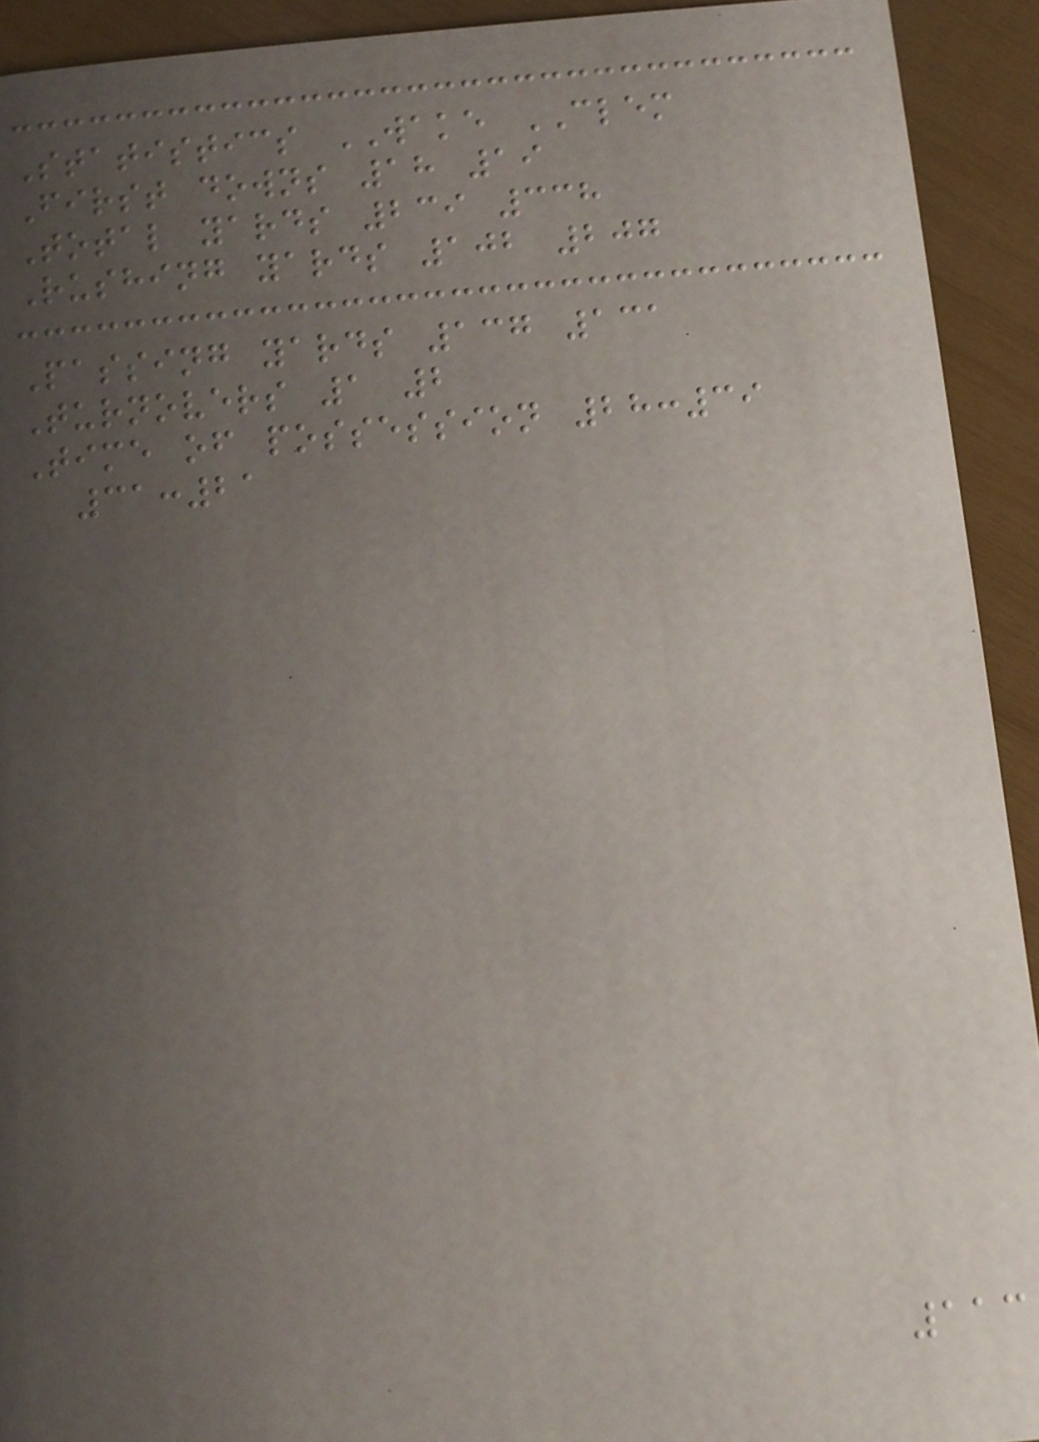Statistics WAKE CLEM
First downs 18 19
Total yards 239 338
Rushing yards 102 207
Passing yards 137 131
Turnovers 1 2
Time of possession 28:39
31:21
113
